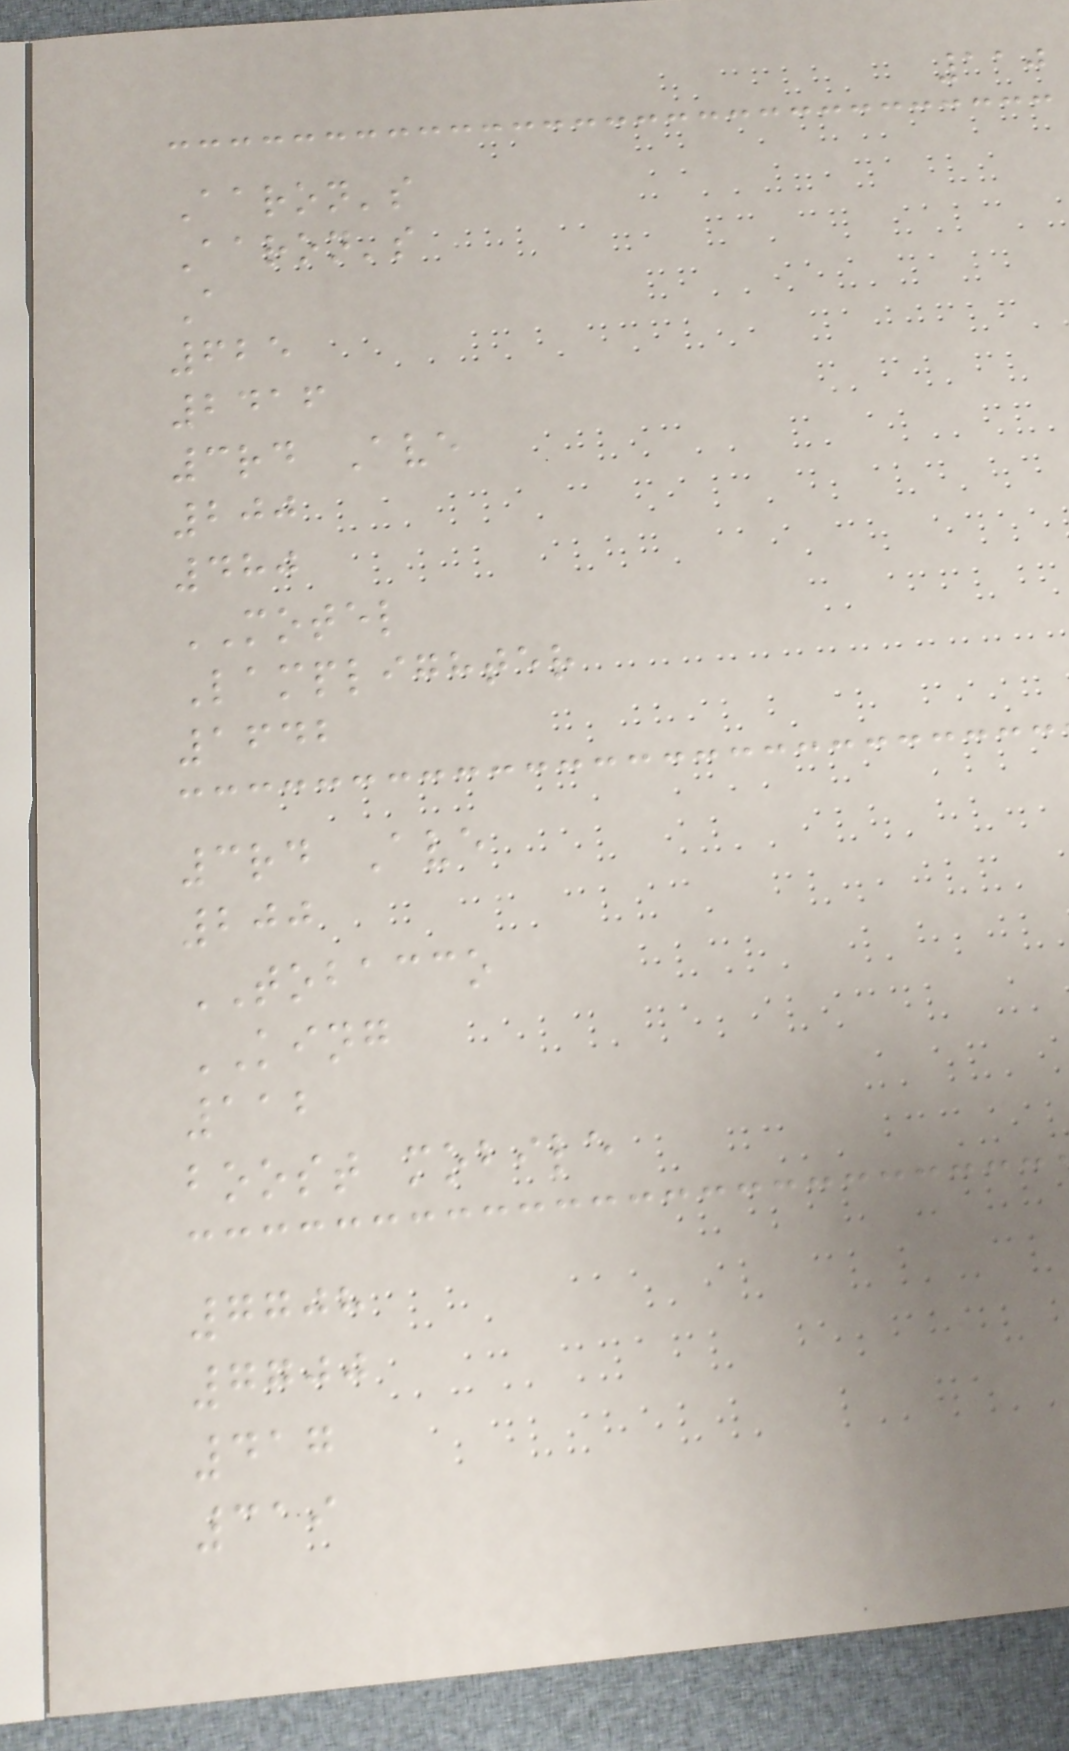110
Aaron's
Aaron's
A
625
2416
3rd Ave
200
480
MOTEL
Lamplighter
1642
3rd Ave
200
TOBACCO
KING
112
boost mobile
7708
7700
417
319
